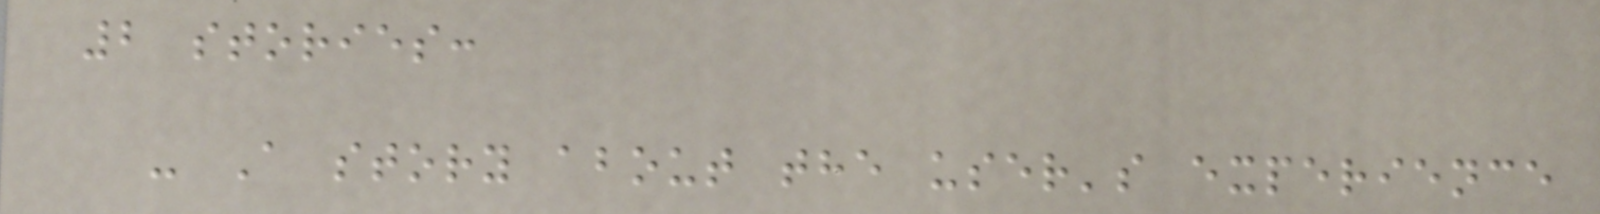2 stories:
- A story about the user's experience
